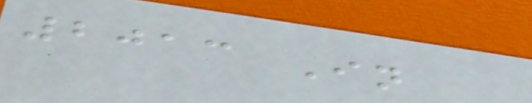2013 In
